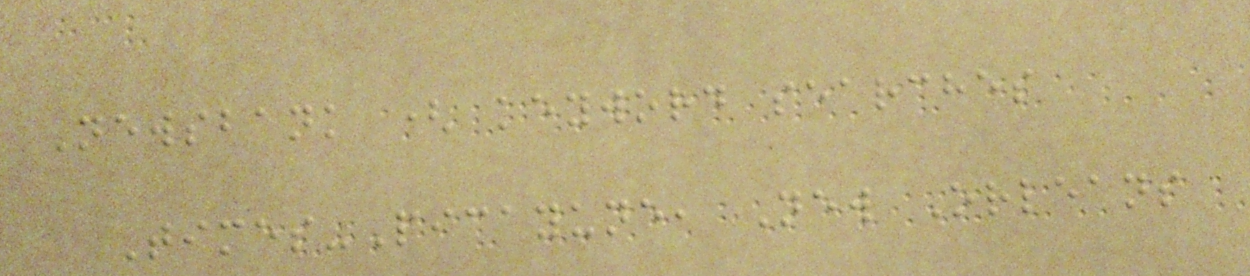Newsbank ( keyword searches
Times-Picayune, New Orleans
